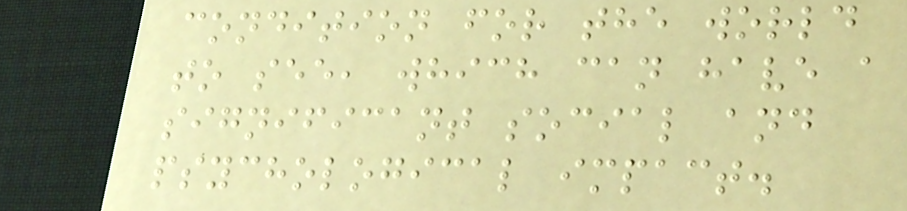condition for the world
to see, which can have a
significant social and
psychological impact.
